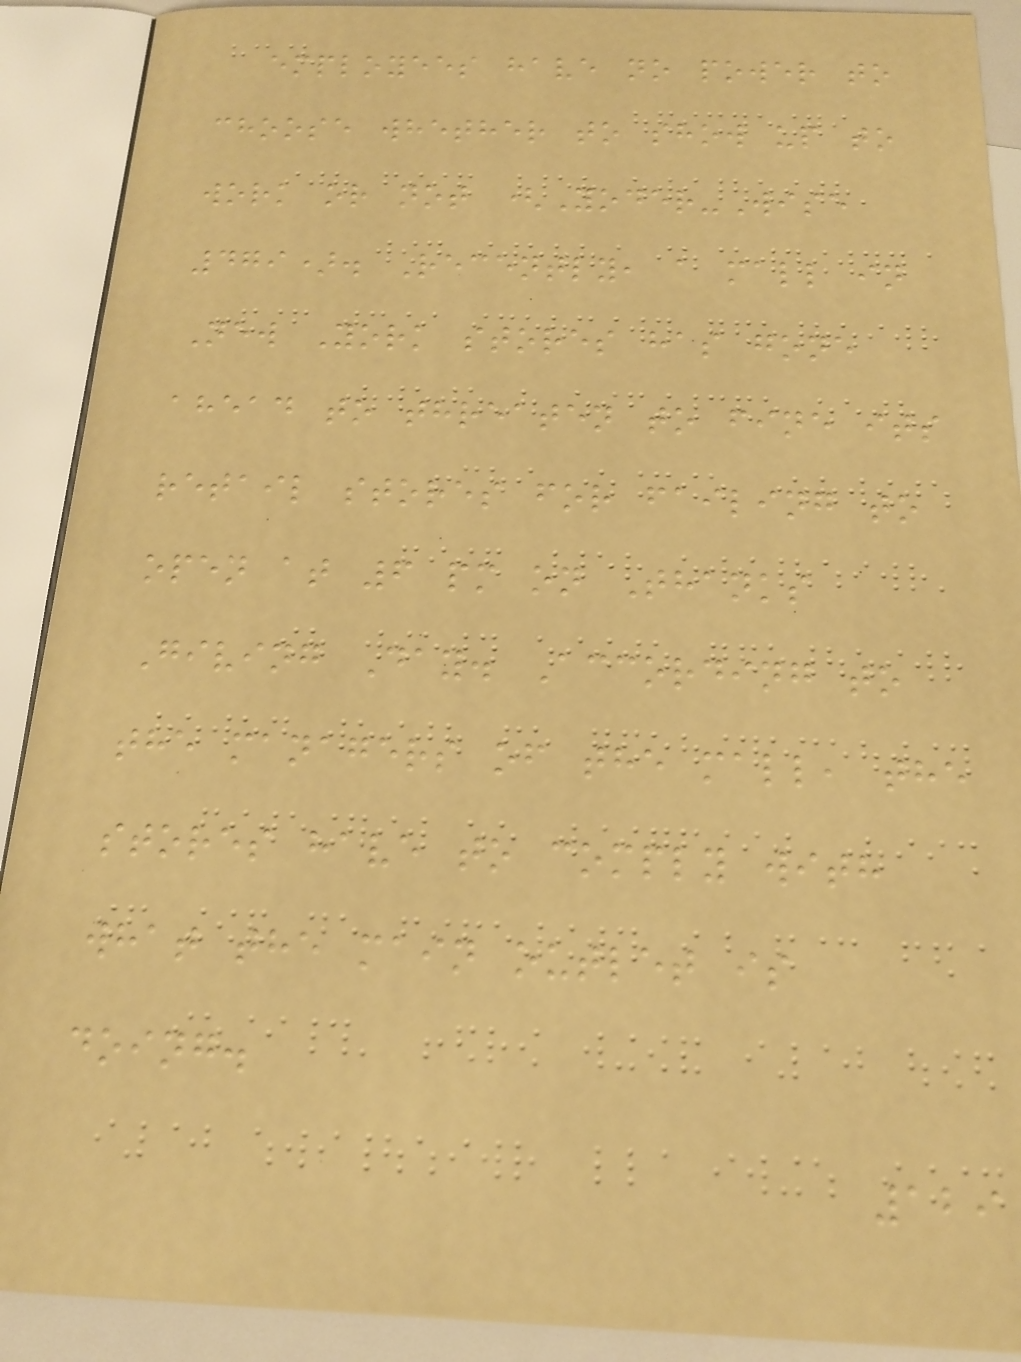employees have no power to
choose whether to show up to
work or not (Yoder-Wise
479). Recently, a mall in
New York stores has gone
ahead to threaten to fine its
retail stores for failing to
open at 6 pm on Thanks
Giving Day. According to
the managers of the mall, the
stores have to comply with
what the main outlet is
doing.
129
